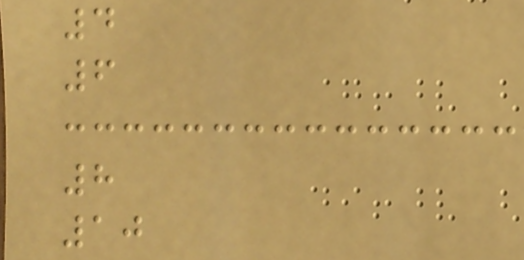4
6
8
10
